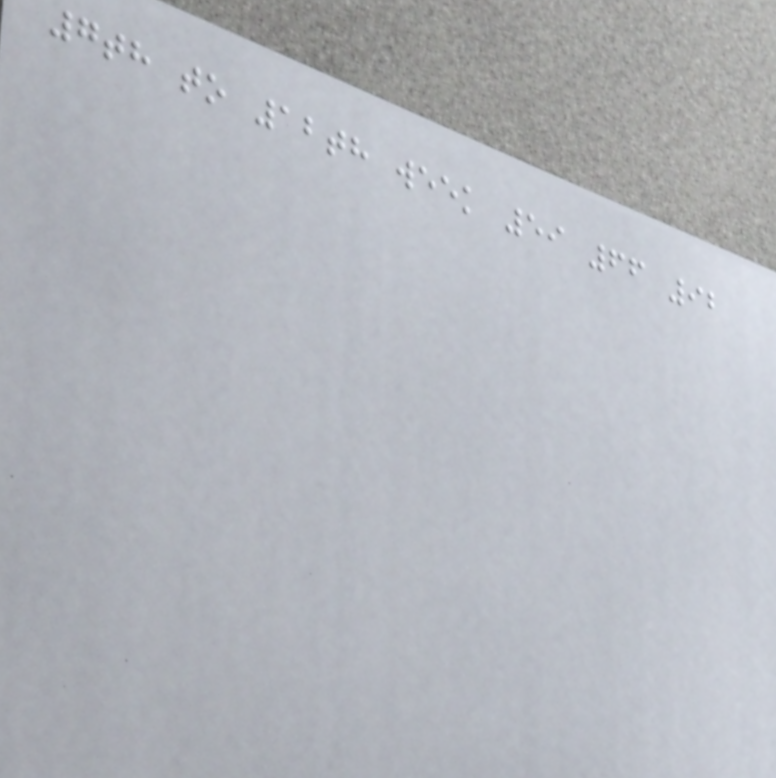7th to 12th week 59 66 92
